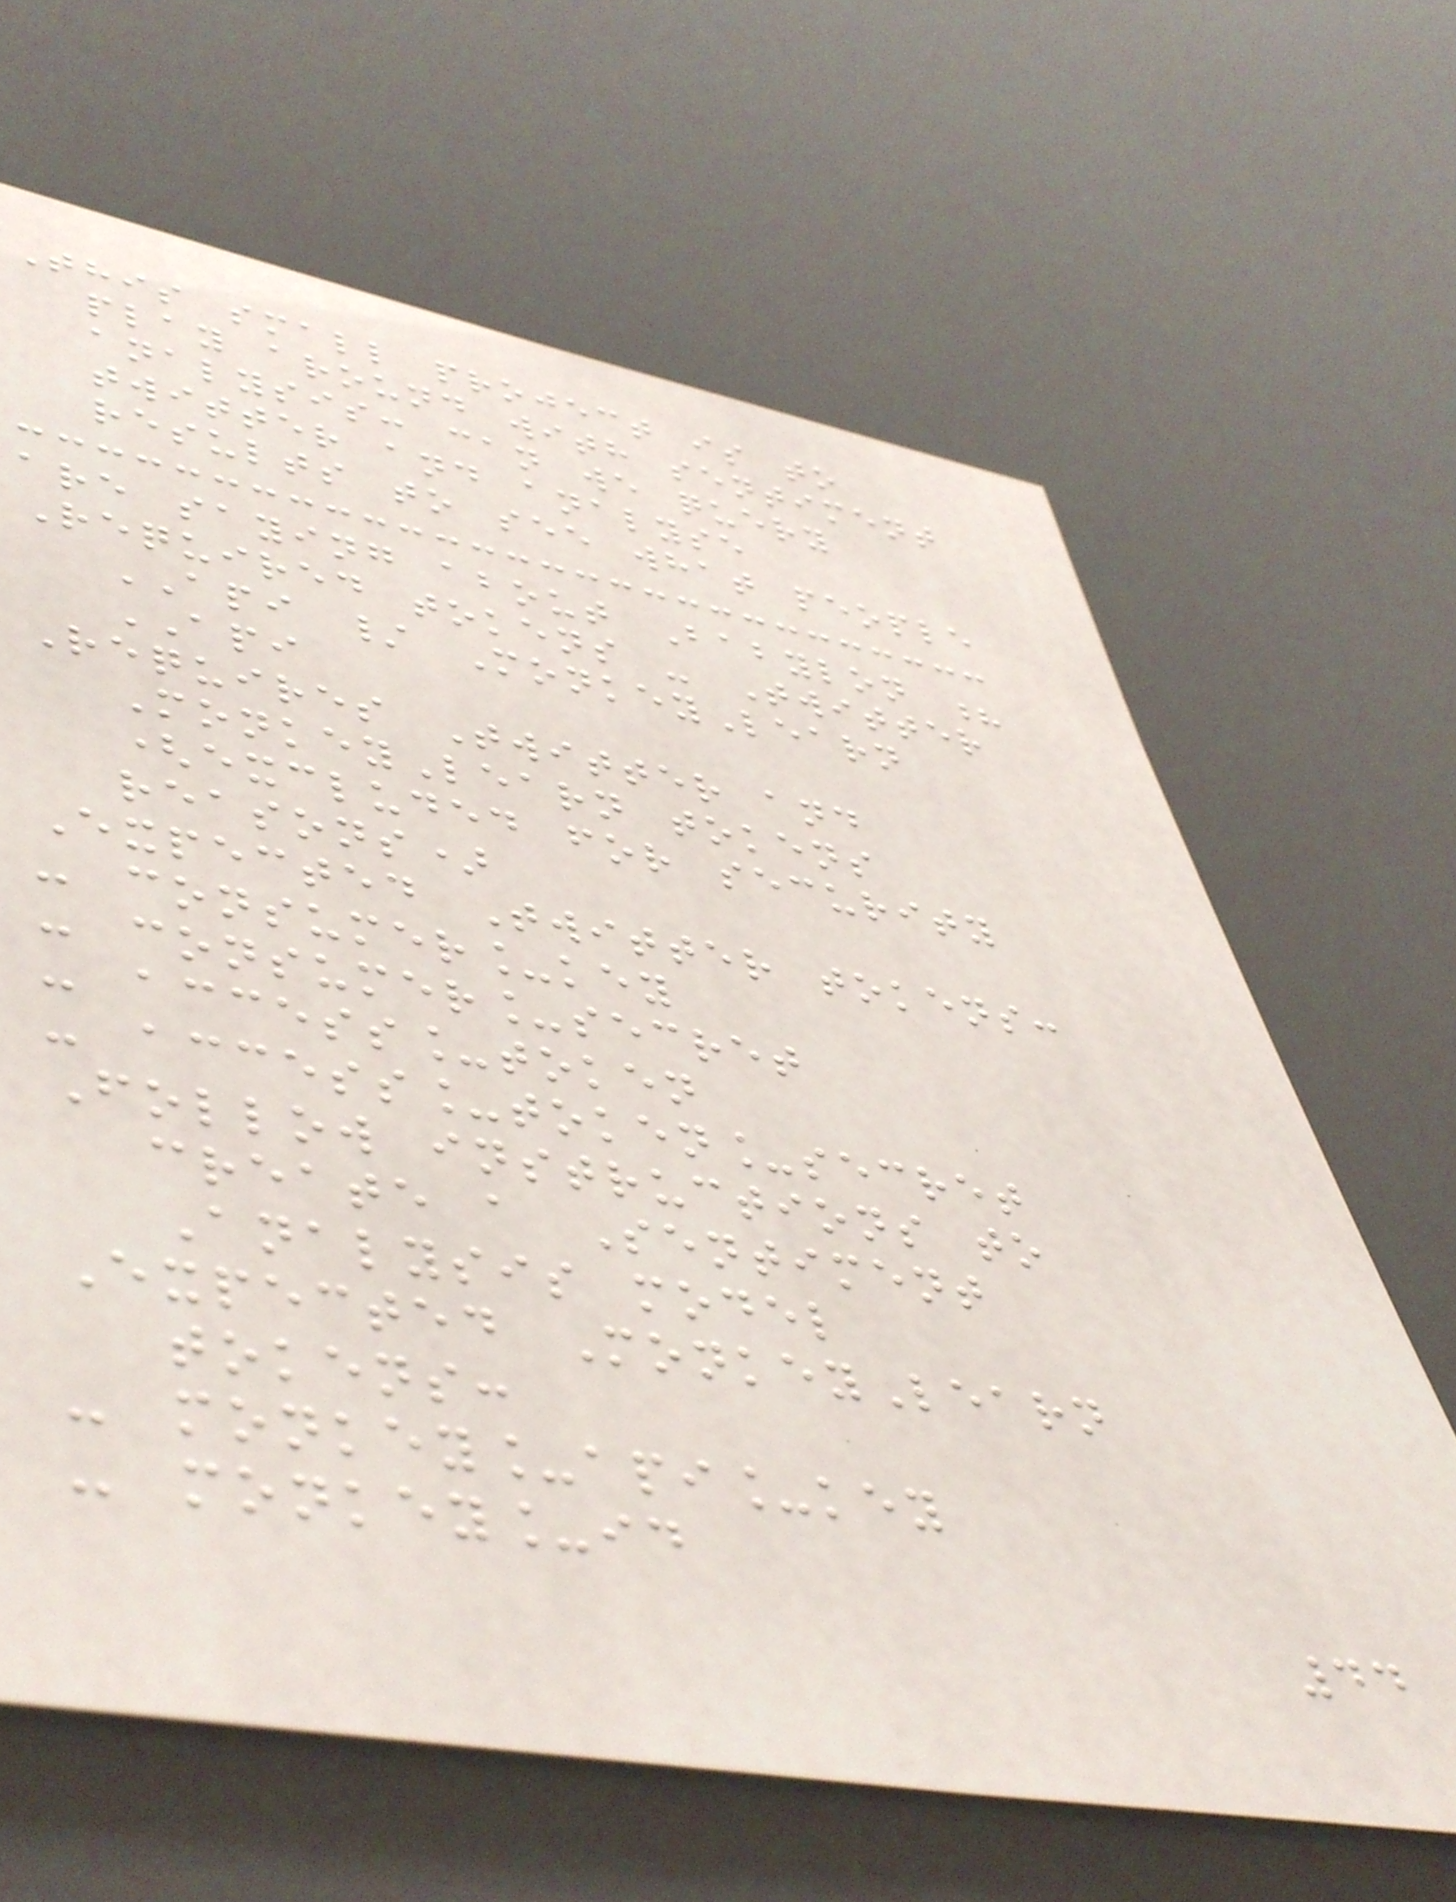This small project is to
play around with sentiment
analysis: can we query
twitter and analyse
results to see what people
are saying about Babylon ?
Required tokens - Twitter
API / MonkeyLearn
API
Requires Twitter and
MonkeyLearn tokens
(excluded for security
reasons)
Expected Twitter tokens:
- consumer_key
- consumer_secret
- access_token
- access_token_secret
Follow instructions to
create a Sentiment
Analysis model
Expected MonkeyLearn
tokens:
- monkey_api_key
- monkey_id
44
